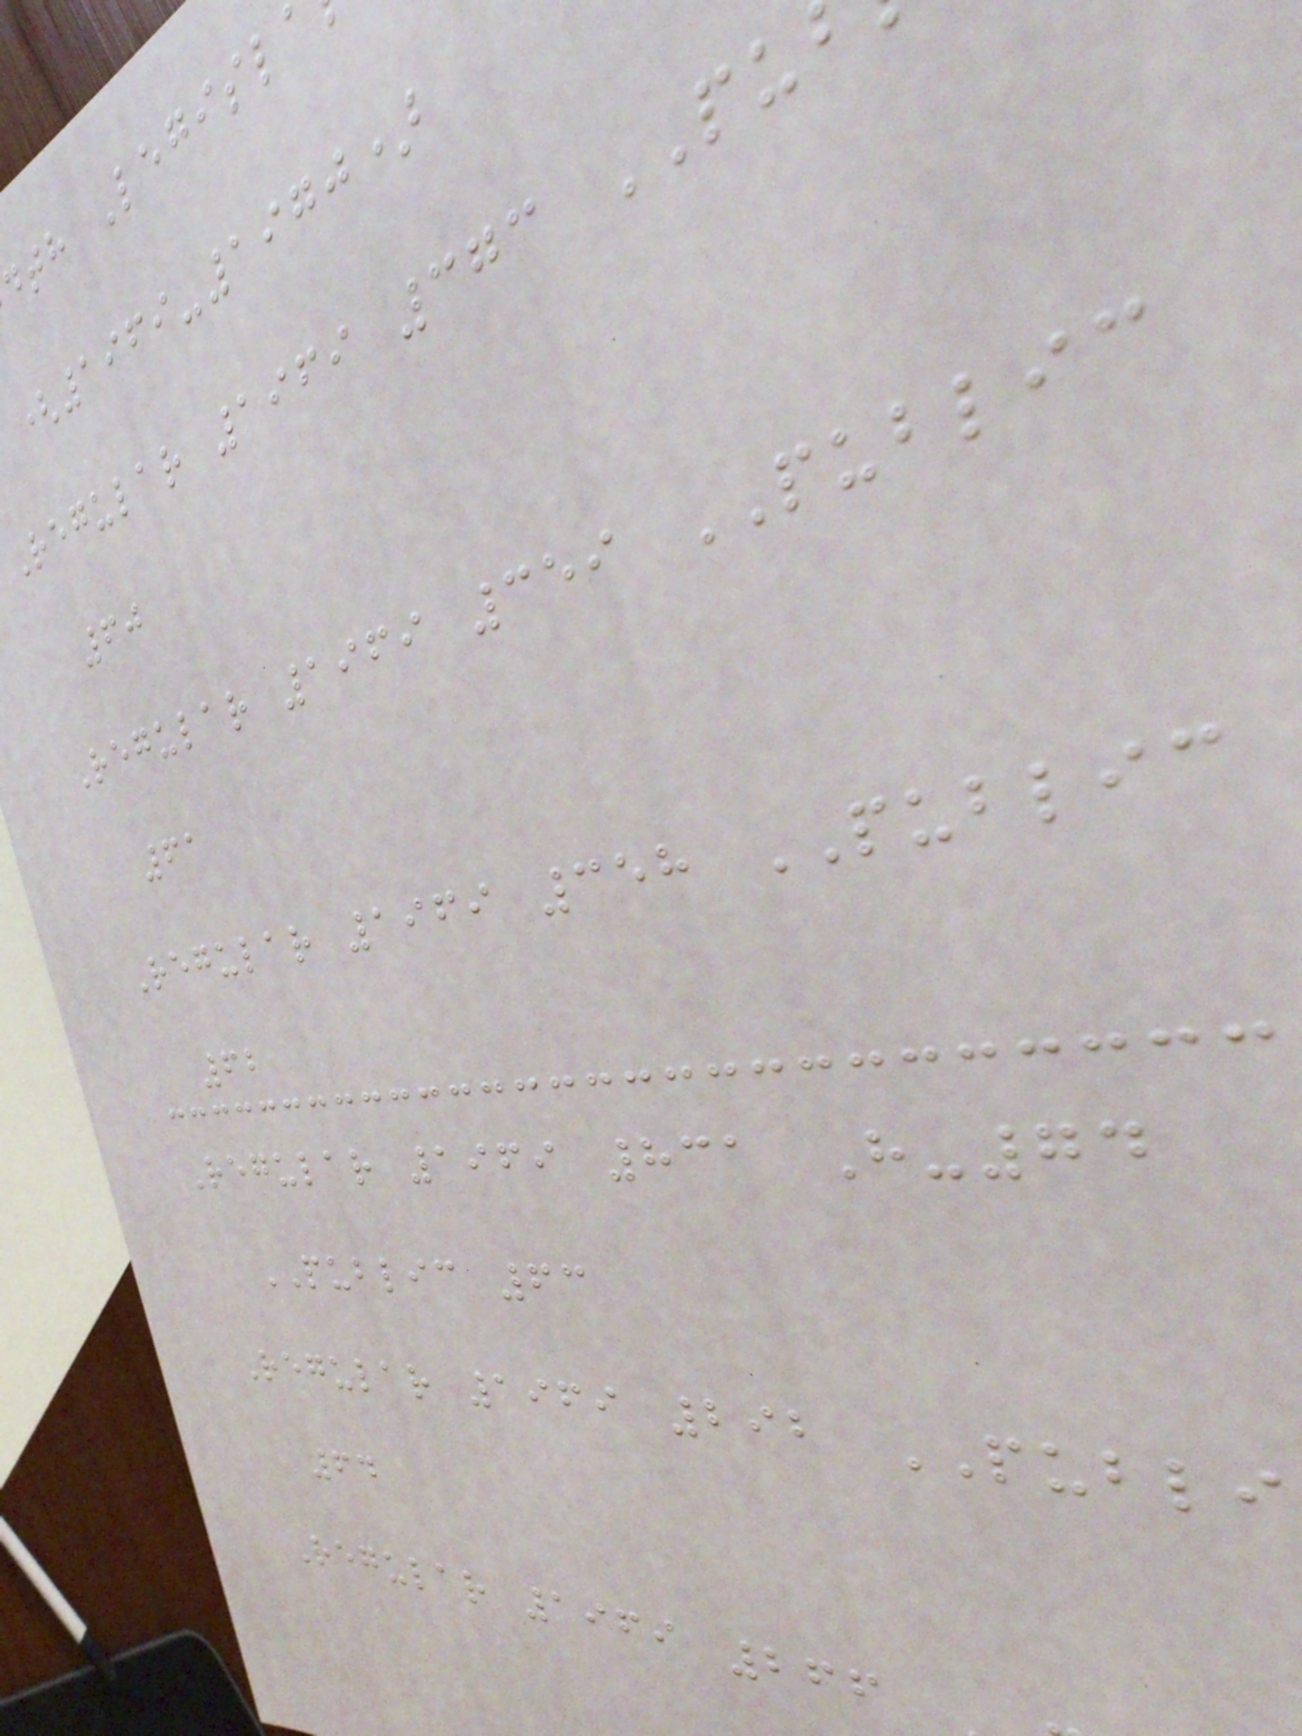dth Legisl
(1969-1970)
Regular 1969 373 PU
60
Regular 1969 359 PUBLIC
61
Regular 1969 358 PUBLIC
62
Regular 1969 831 H-74
PUBLIC 63
Regular 1969 292 PUBLI
64
Regular 1969 266
